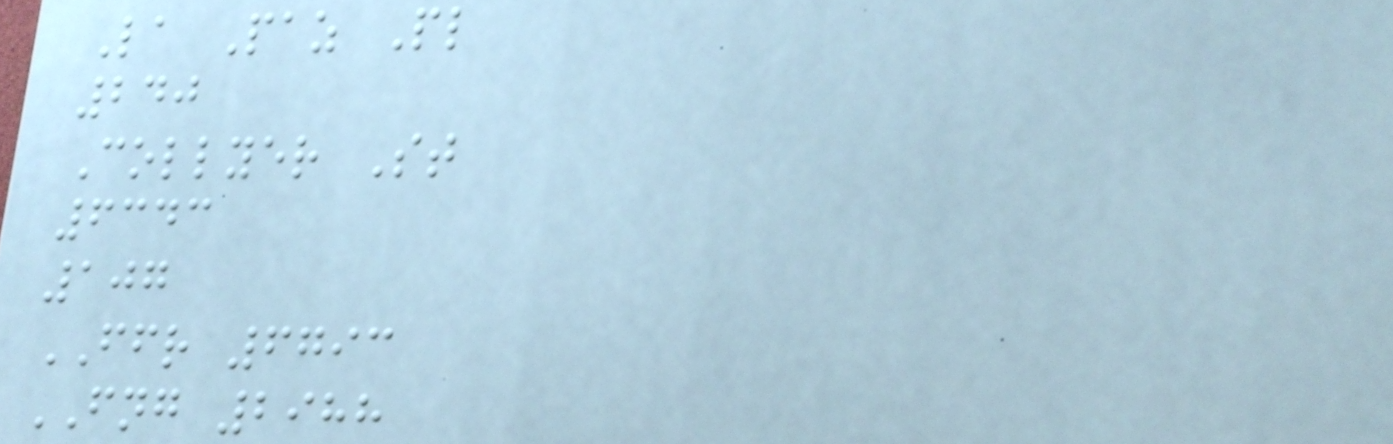La Paz Pl
240
Collyer St
6343
107
FFR 6793
FNG 2988
